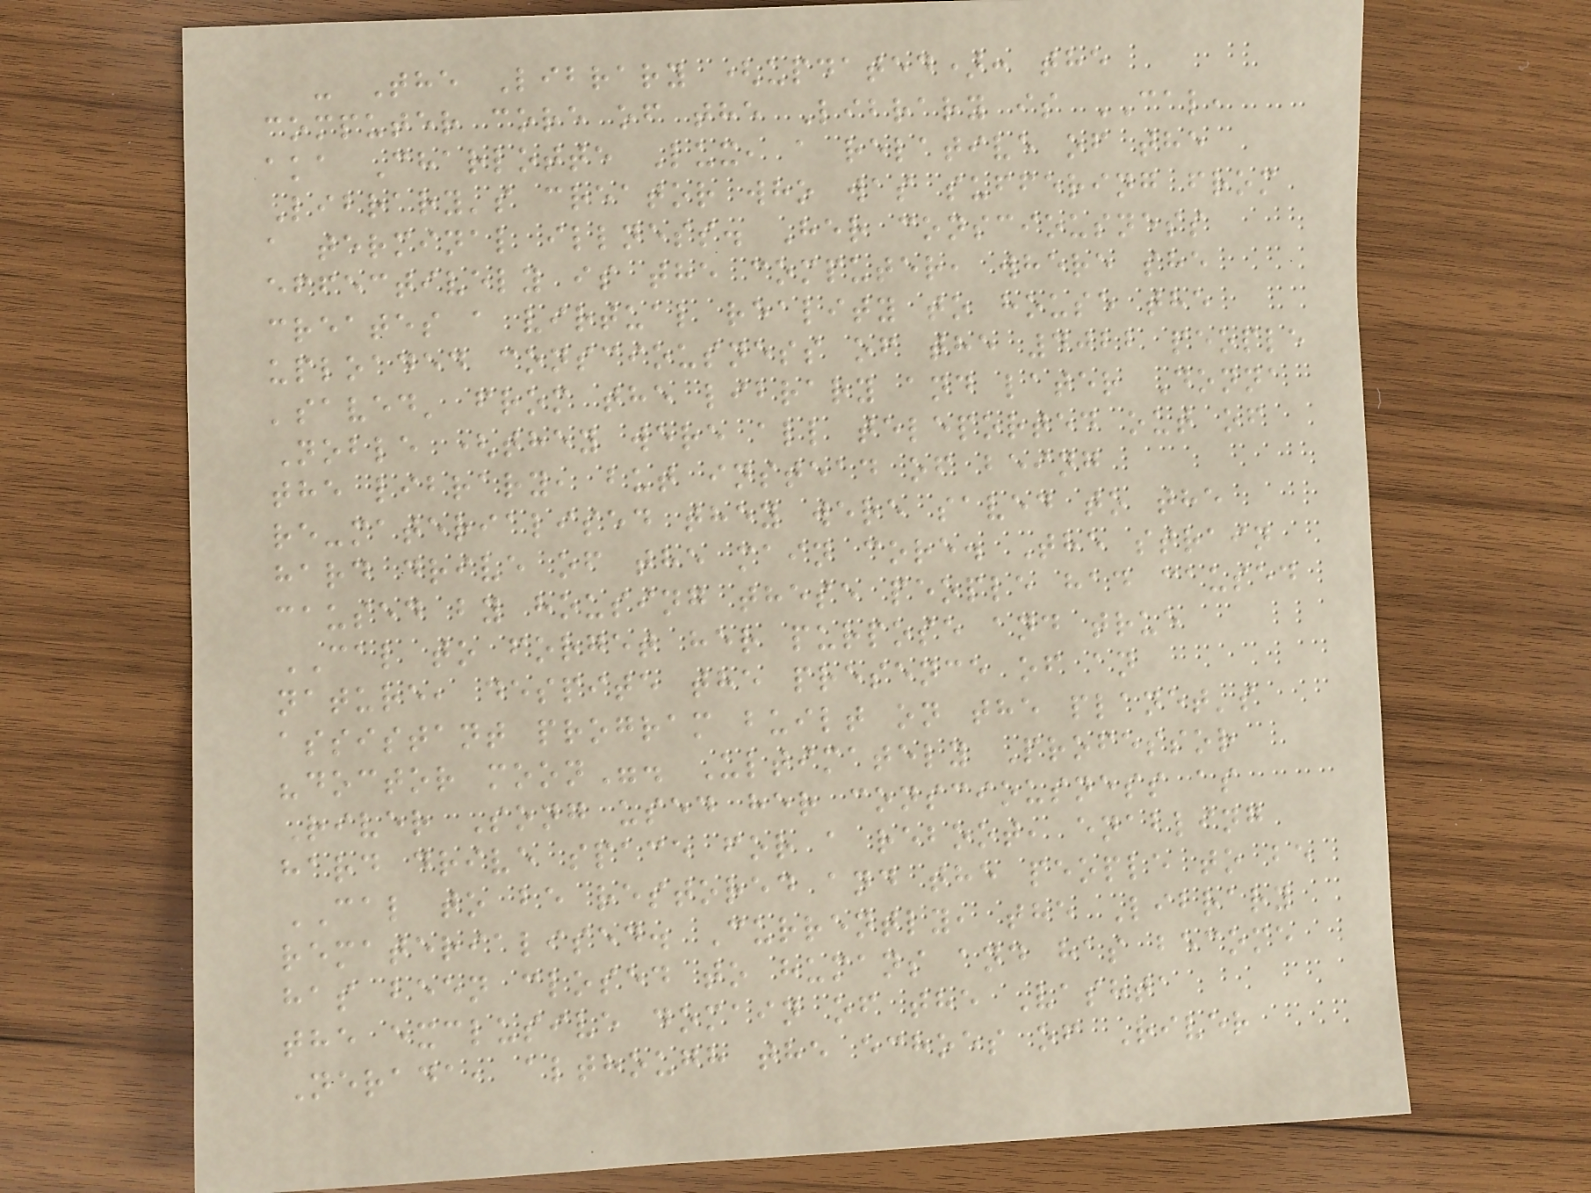- The Library (updated): the
computer core of the Library is CAL,
aka Charlotte Lux, a relative of the
Library's creator who was suffering from
a terminal illness. Her consciousness
effectively is the computer, where she
creates a virtual reality to house the
uploaded consciousness of the 4022 people
'saved' from the library and later Donna
Noble (they were all teleported out of
the library, but instead of being
re-materialised they were saved to the
hard drive of the main core. The strain
caused by housing these people had caused
CAL to forget her purpose and true
nature, despite the presence of an
assistant program built on the planet's
"doctor moon". Ultimately Professor
River Song used her consciousness as
hard drive space for a reboot, enabling
CAL to be restored and the people to be
rematerialised. Currently, the Library
has been closed to humans and has become
the exclusive domain of the Vashta
Nerada, although the echoes of River
